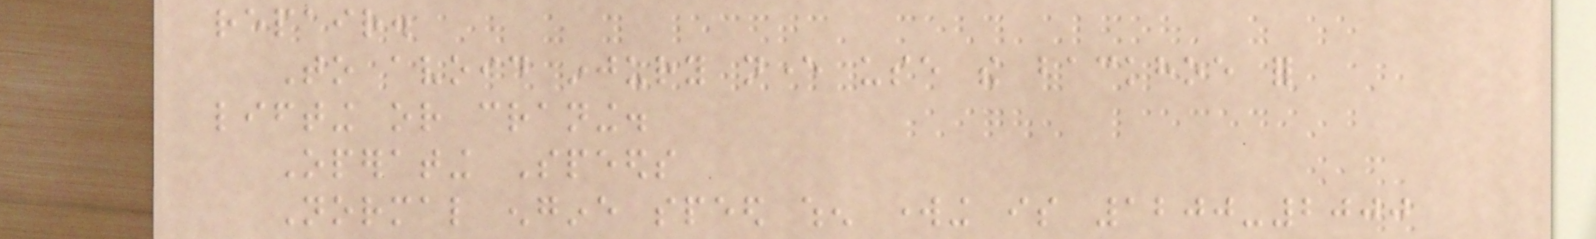repair.
To avoid injury never use the backhoe for
lifting or craning.
Operating Speeds
Normal engine speed when working is 1200-2000
